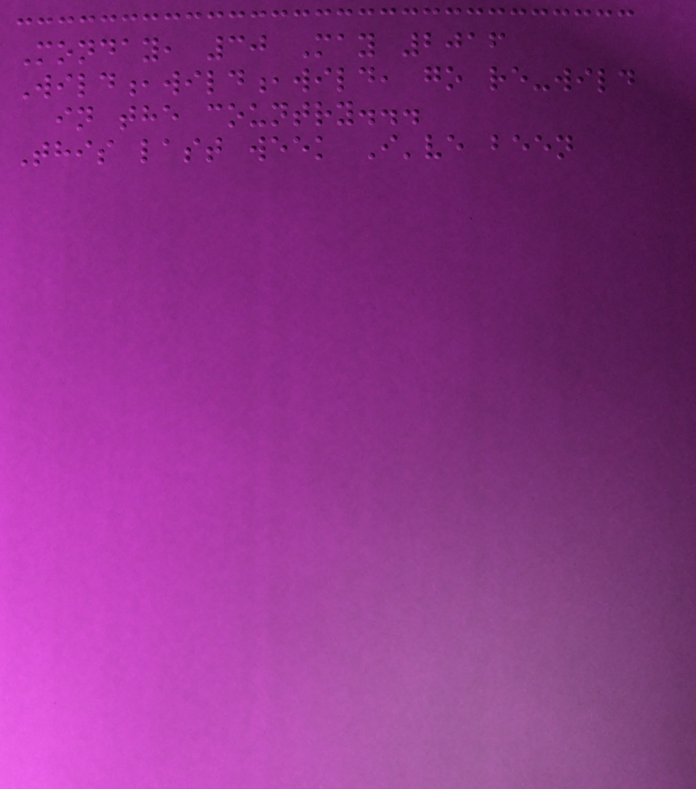Monday, 30 May 2016
Wild,wild,wild, go re-wild
in the country...
This last week I've been
